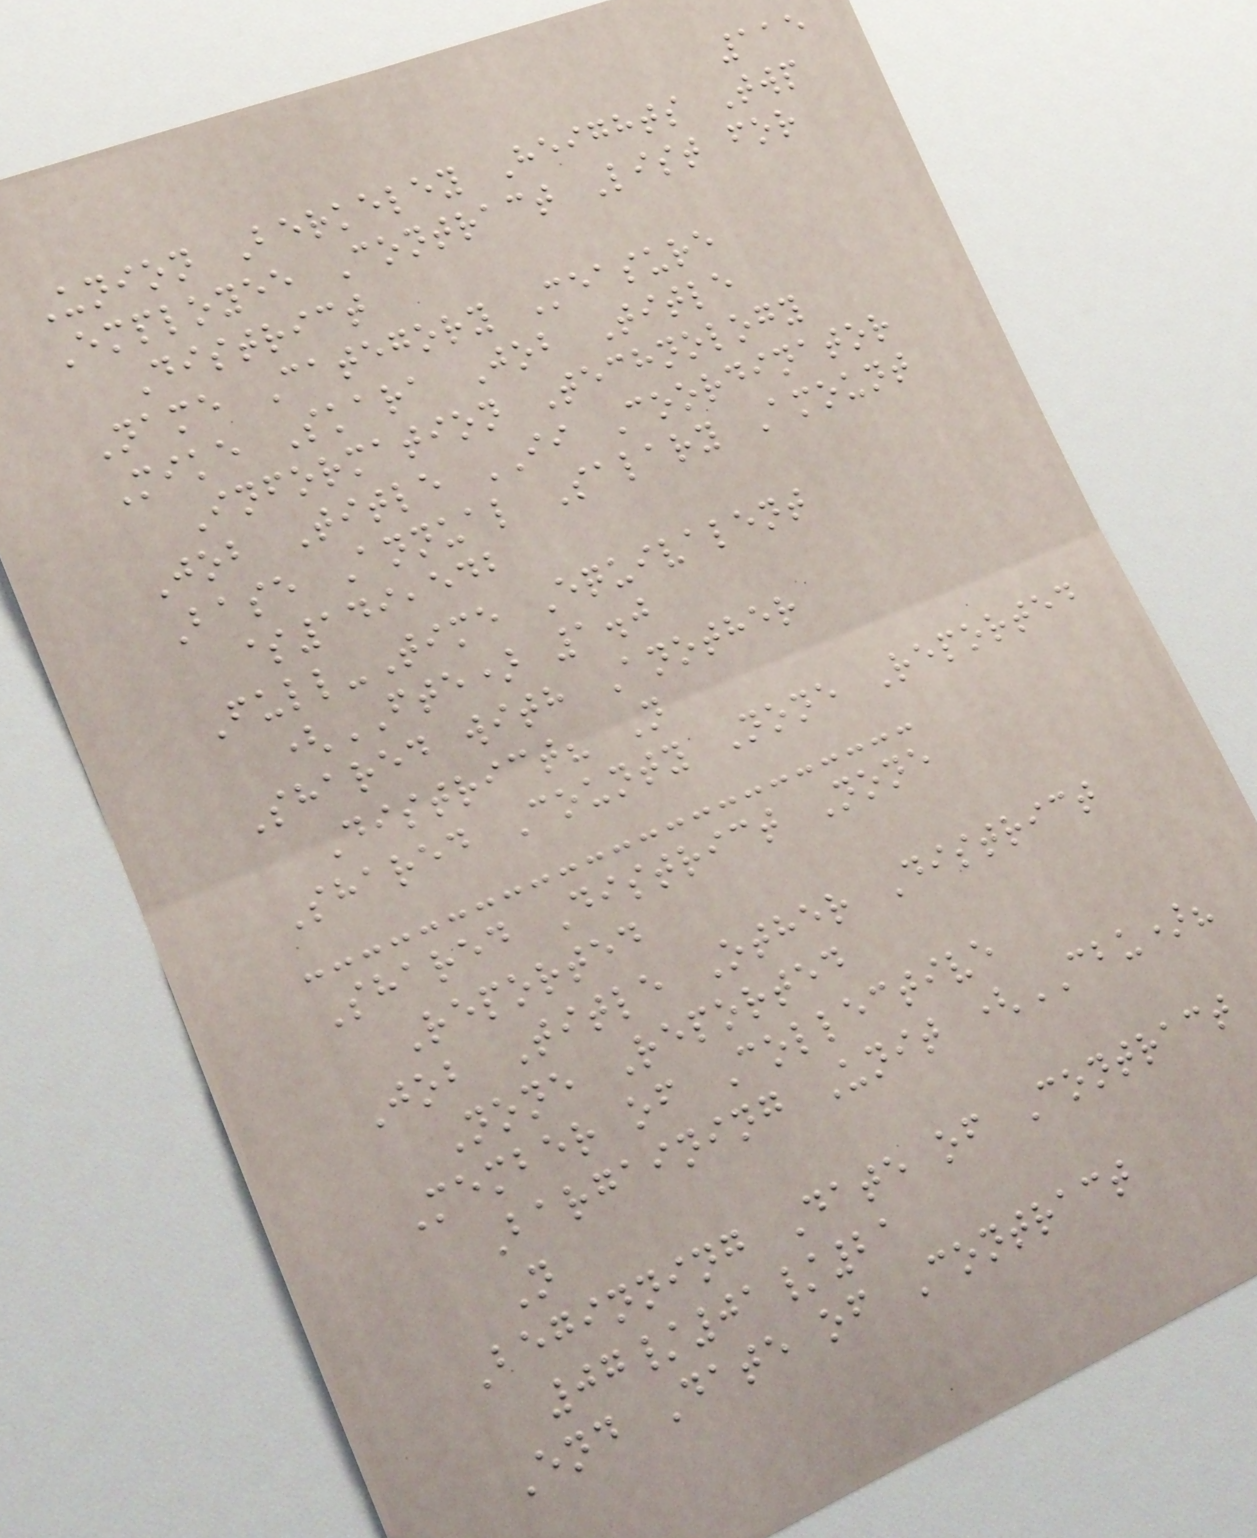115
Union Berkeley Heights Twp
Employee Contract List for
District
Name Category Measure
Mike Skara Job Title
Information Technology
Job Title II Coordinator
Base Annual Salary Amount
$149,542
Full-Time Equivalent
(FTE) 1.0
Shared with Another
District? N
Shared County None Reported
Shared District None
Reported
Job Title Other District
None Reported
Member of Collective
Bargaining Unit (CBU)?
N
Beginning Date of Contract
07/01/21
End Date of Contract
